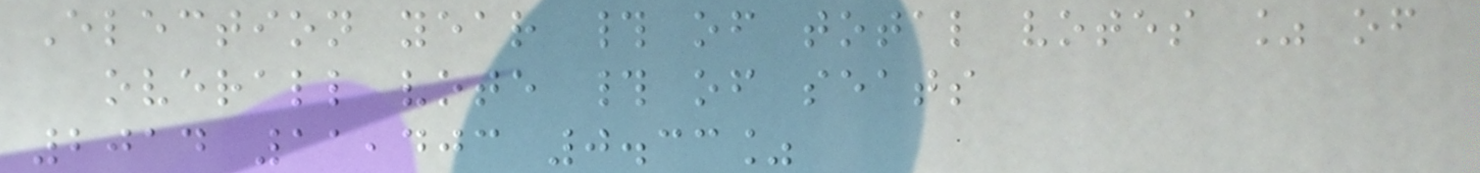Election year # of total votes % of
overall vote # of seats
2014 11,403 0.33%
